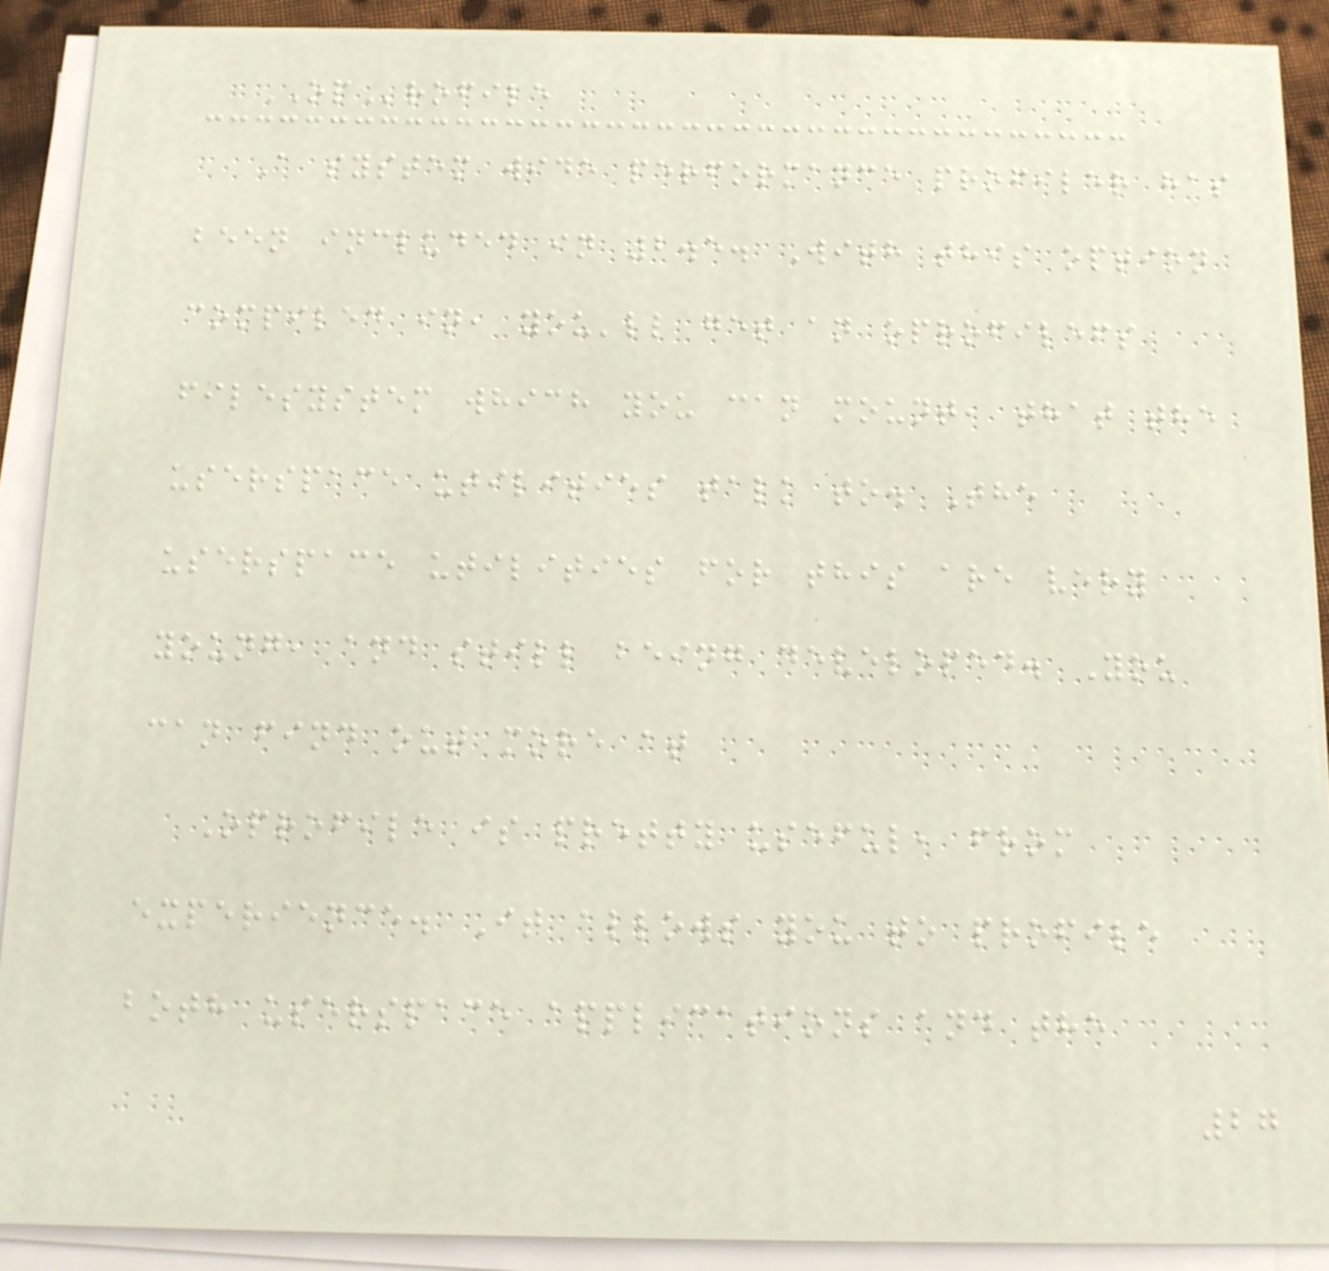OProfile
A system wide performance profiler has
been included in 2.5. With this option
compiled in, you'll get an oprofilefs
filesystem which you can mount, that the
userspace utilities talk to. The
userspace utilities for this are very
young, and still being developed. You
can find out more at
Oprofile is pretty useful, from
experience. It allows you to profile
both userspace applications and the
27
